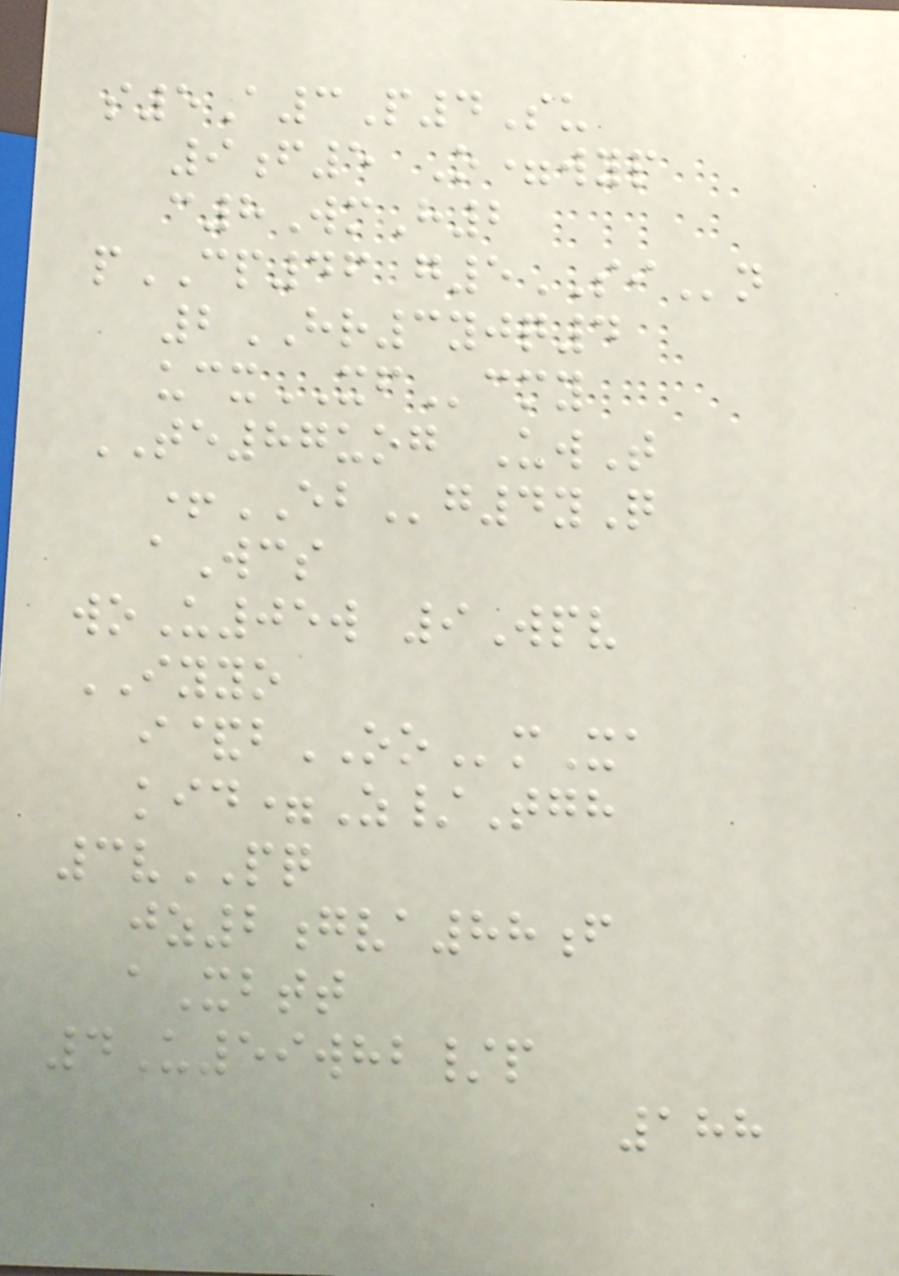s5A3P4Su
9f5 O=wyp
c8WmH2
pCP46 g5SIn
2HR3yjq4
ucxXFcmy
TE87uog UwT
+EBg4yQ
aWcs
woU05w 9Wpv
IYYO
i&bOOmXa
kid=Z/Tgh
3vPQ
jz2gva88f
aXbtt
4U59whb/p
188
